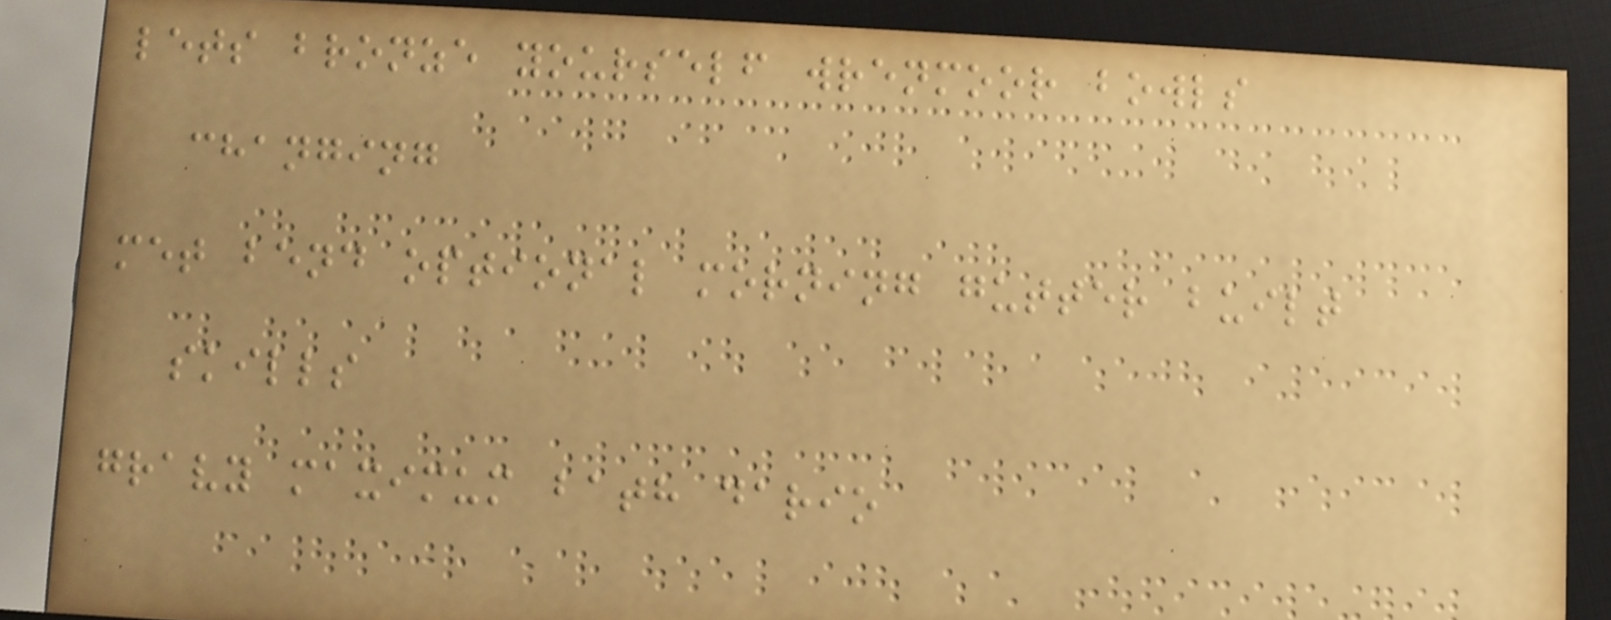lets bronze yourself wrenmoor bowls
changing
met bend optional morning gutter built
skills
gravy maximum bath dario
